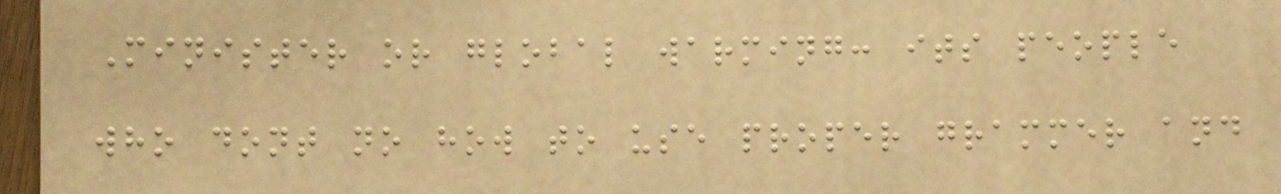Minister or global warming: its people
who dont no how to use proper grammer and
